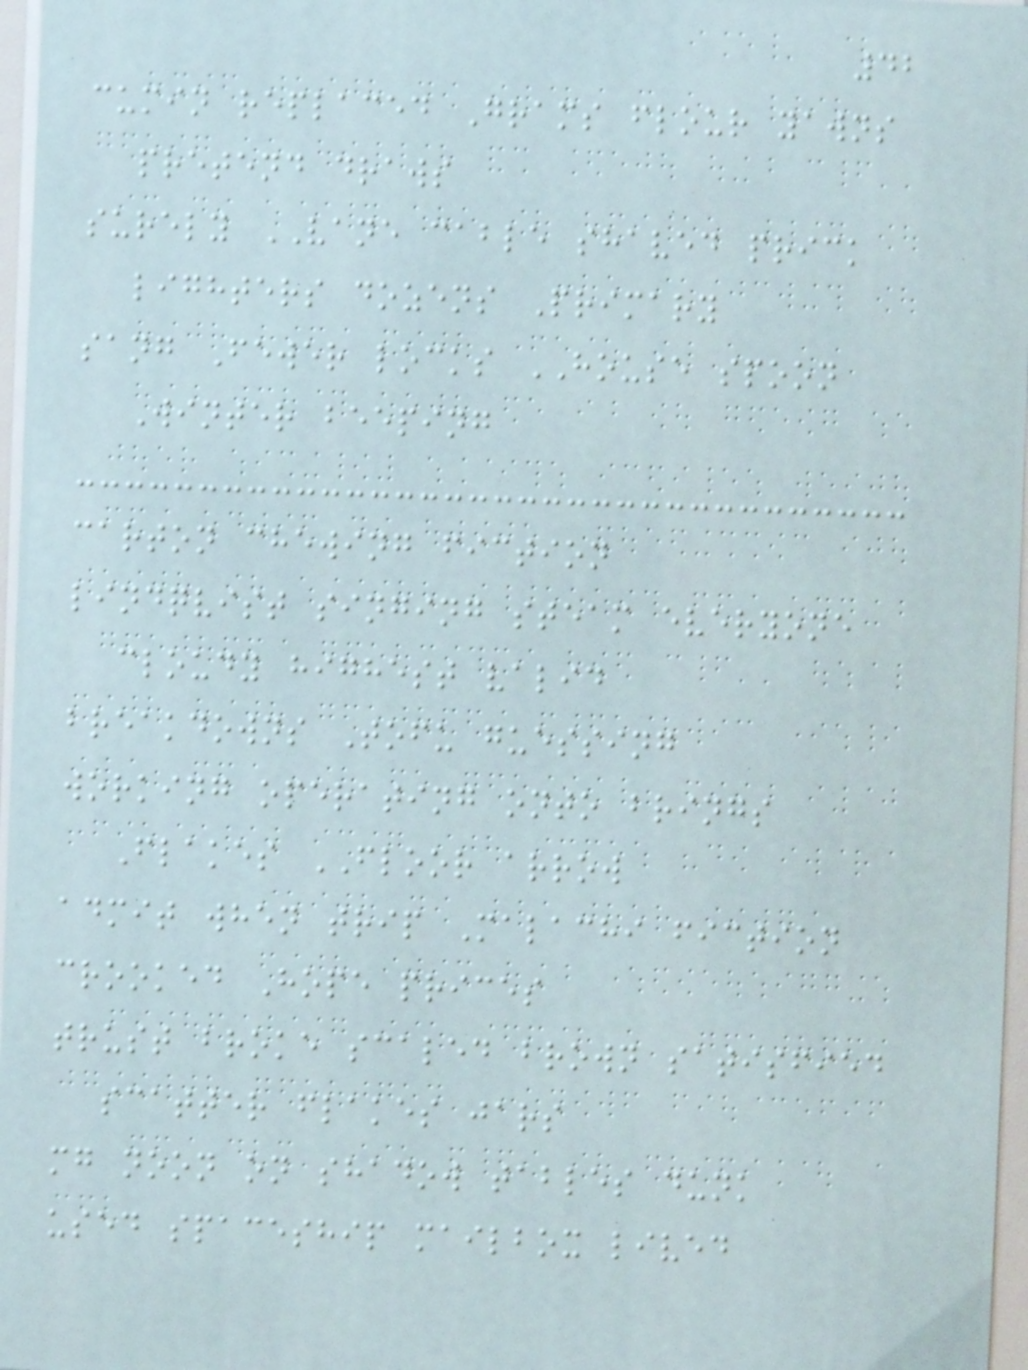42
cumin replaced Grams flour yawns
pretend draws
surely VANE cable shaved prick
lighters dozens Primary
sang Fewer locks HOUSE spoon
Winter beeping
carton chewing fiction
lindqvist singing steam everyone
cloudy highest valid
breakdowns Tofu guessing
working operating onto brings
Flakes FLOOR arrow
admit when trip Malachi fiction
crooked Hope prices
trust broke scaled brown satisfied
scatter flakes jars
mg noon on shadow tables dunk
used spaceship mailbox lived
